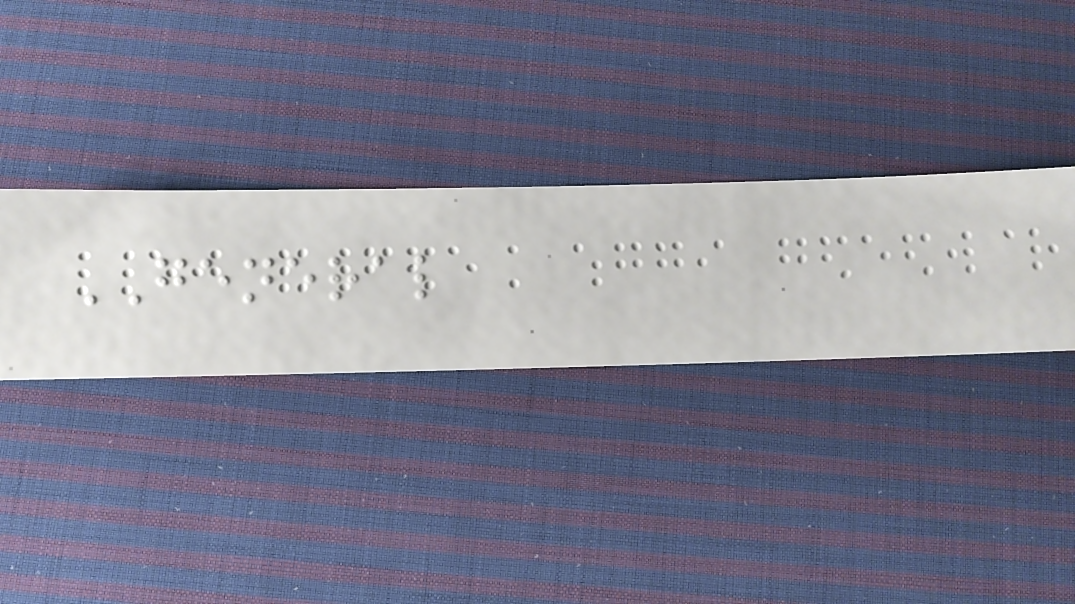GENERAL
